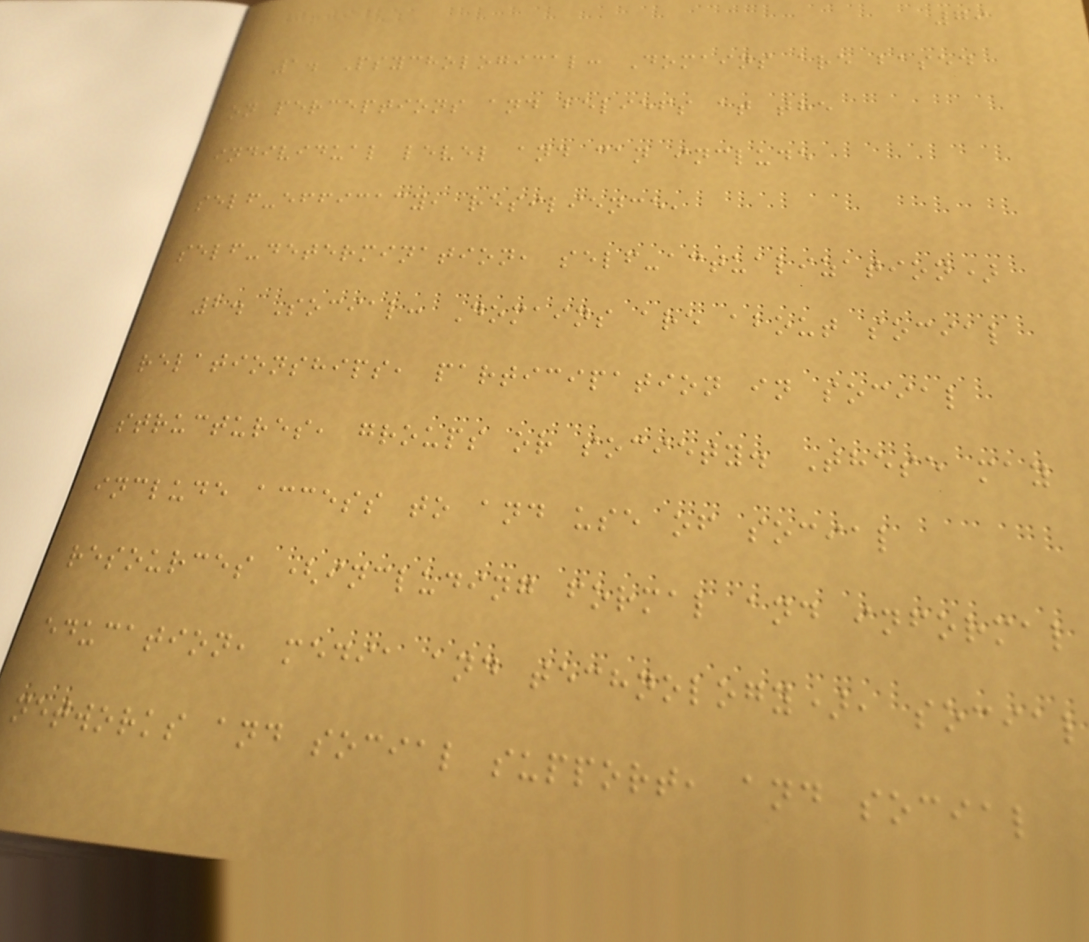79
1. Psychological: Domains are based
on perceptions and beliefs at the
individual level and can include
self-efficacy, resilience,
self-determination, self-actualization)
2. Social: Domains are about social
relationships, participation in social
structures, groups or society. These may
include access to and use of social
resources (including formal and informal
education, media and technology), social
networks and social support, and social
